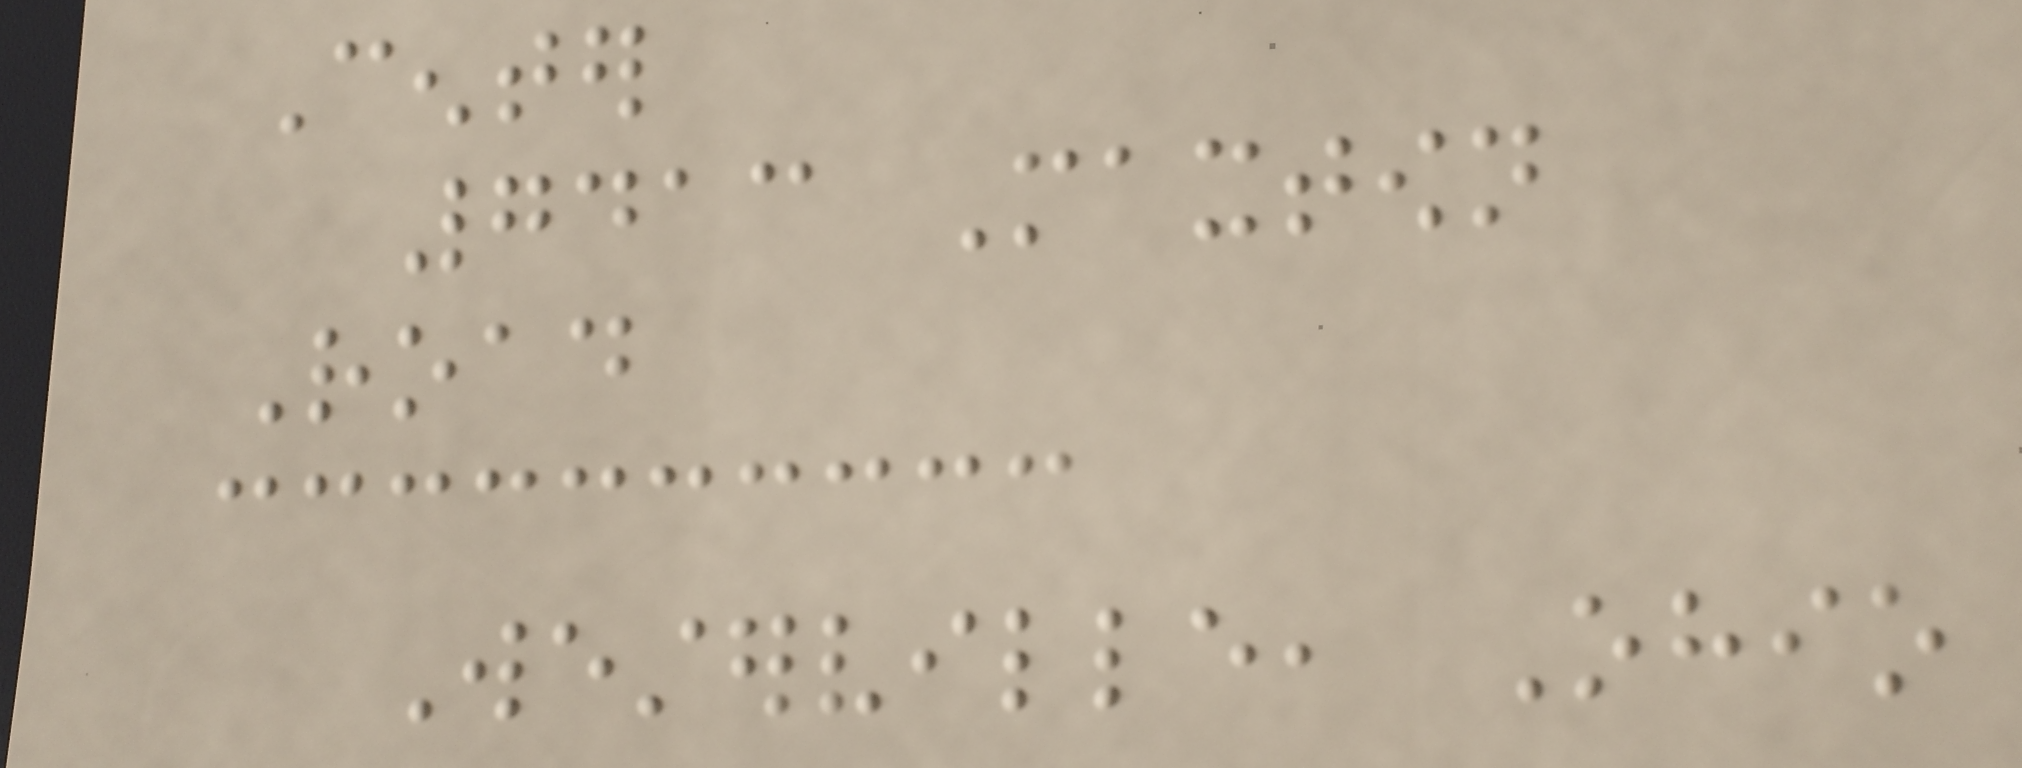Center
7413 Maxtown
Road
Westerville, Ohio
